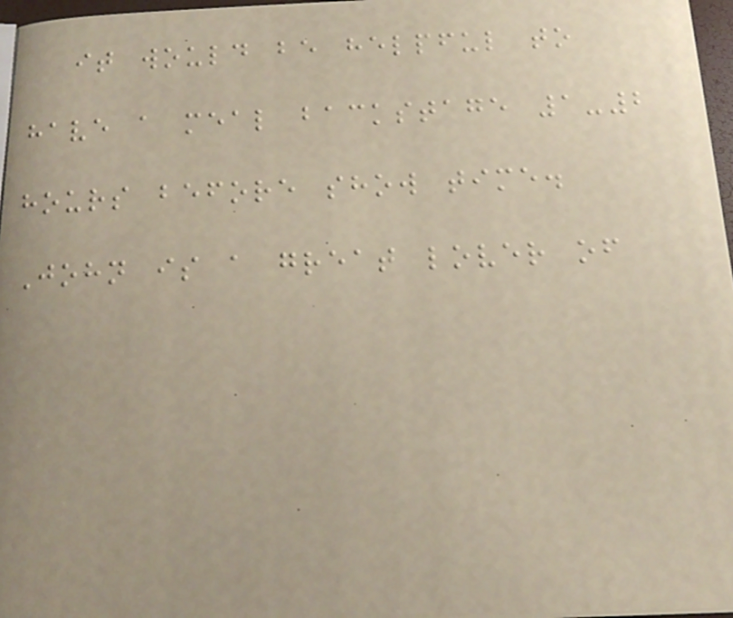it would be helpful to
have a meal backstage 1-2
hours before show time.
John is a great lover of
